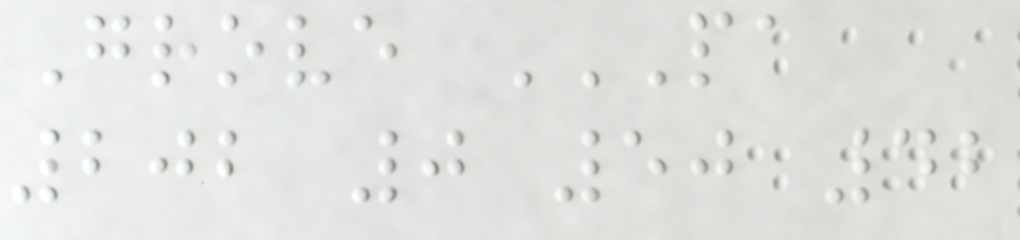Grove PA
202 0 50 42
